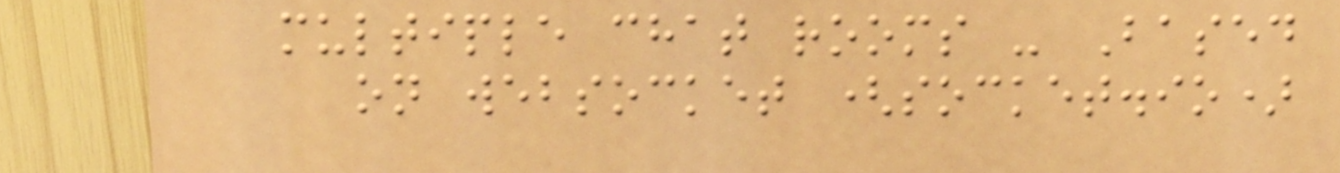multiple chat rooms - Based
on websocket (socket.io)
